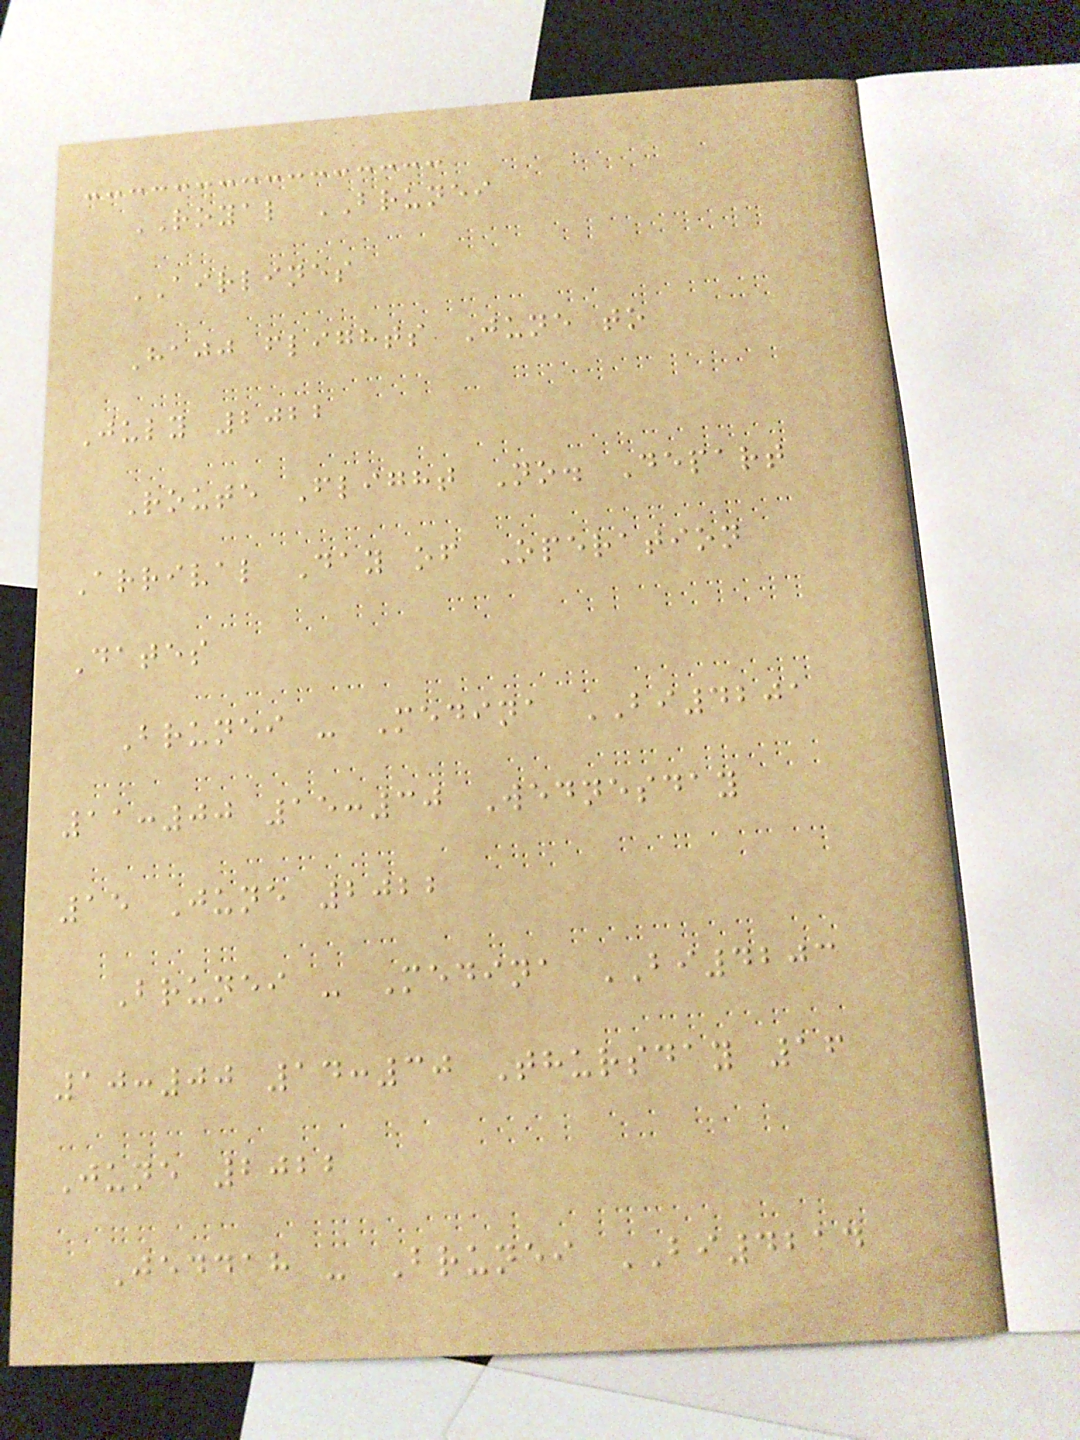ROYAL BRUNEI
AIRLINES
Hajj flights June to
July 2022
Route Flight No. Depart
Arrival Day of Operation
Dates
Brunei - Medina BI4201
11:00 15:30 Wednesday
15 June 2022
Brunei - Medina BI4203
10:00 14:30 Thursday 16
June 2022
Jeddah - Brunei BI4214
